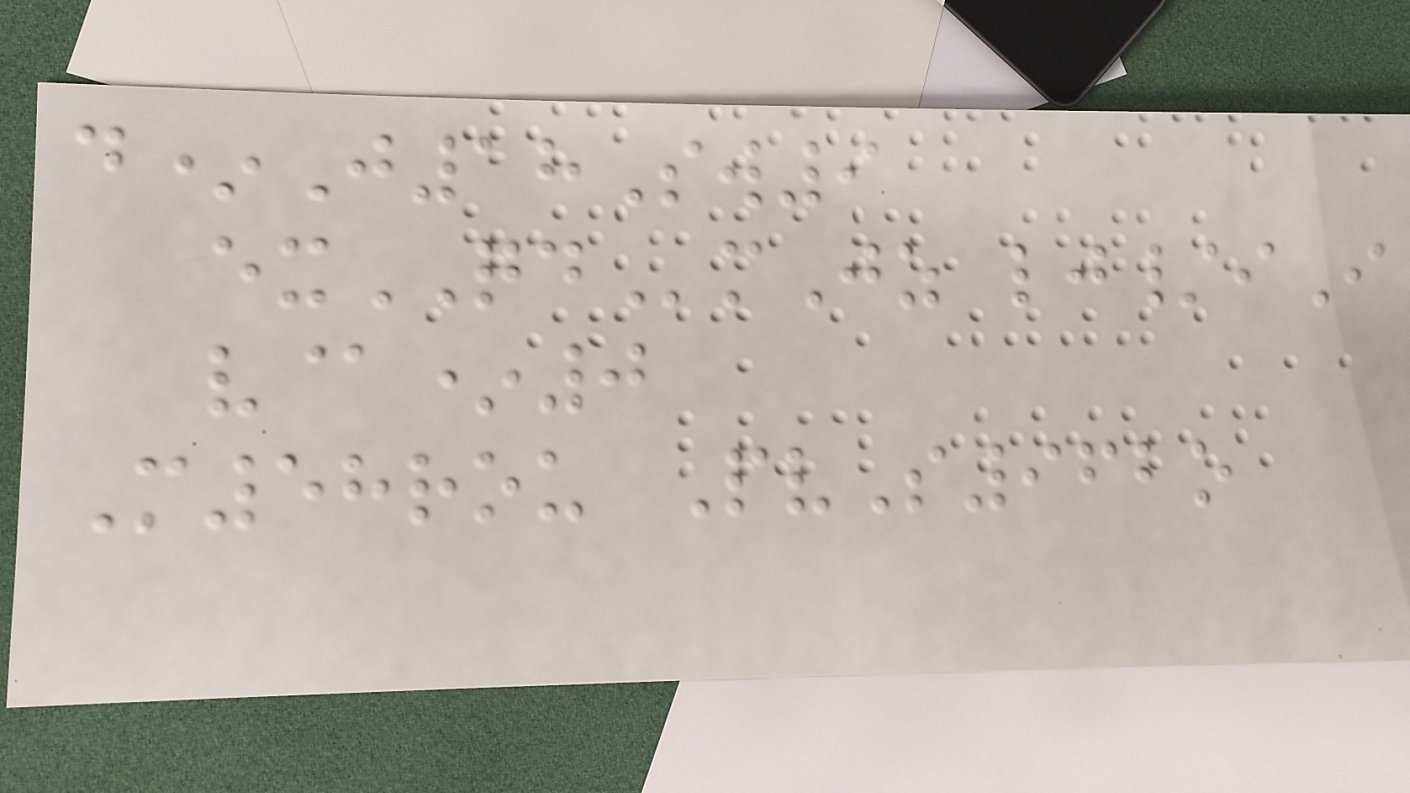d*J18Sw9
exQDmJz lj/iI
v@*0
M58rou PvS962o
